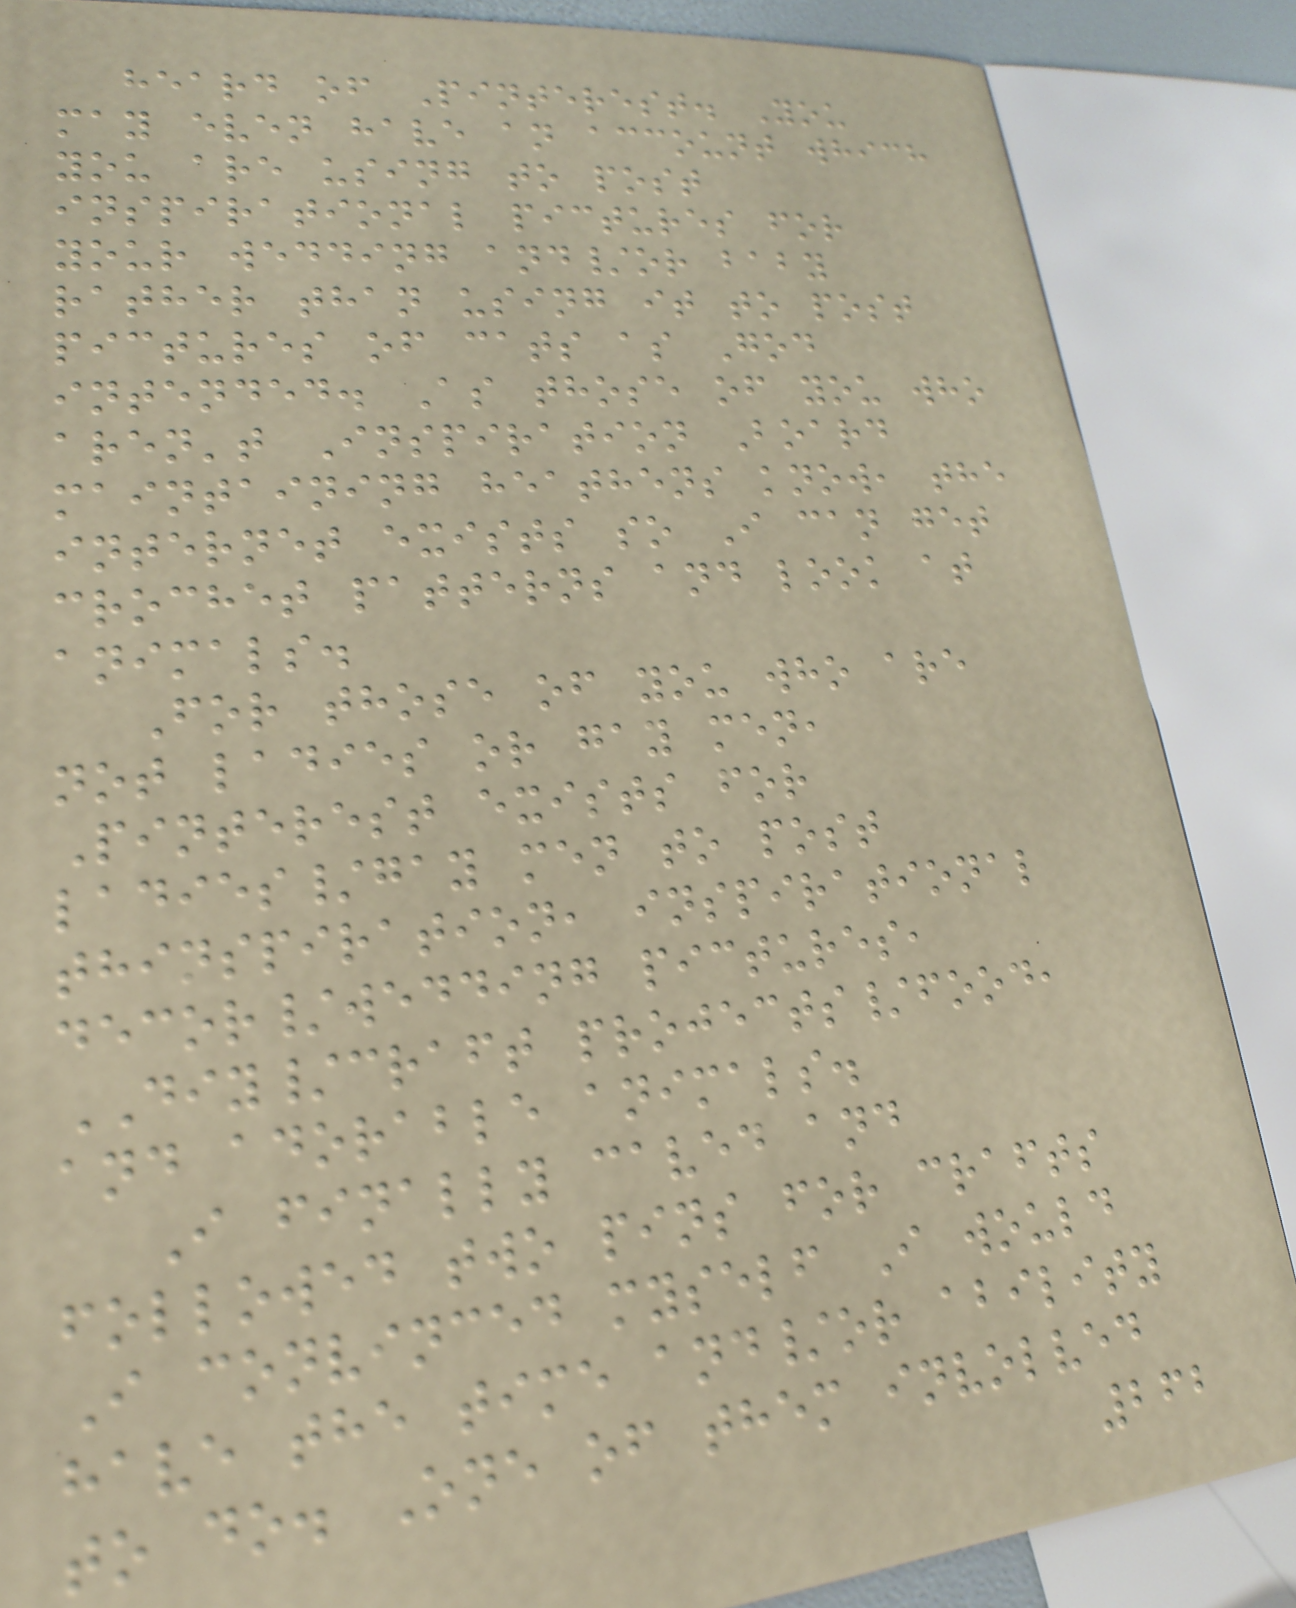heard of Pinterest. You
may even have an account which
you are using to post
inspirational pictures for
your wedding and/or baby
rather than using it to post
pictures of cats as God
intended. As those of you who
aren't Inspiration Board
maintaining heathens know, the
internet exists so I can get
crochet patterns and look at
animals.
For those of you who are
not ladies or gay men,
Pinterest exists for
ladies/gay men to post
thinspiration, inspirational
decor/wedding pictures,
DIY/craft projects/food,
and adorable animals.
I finally caved and
followed two pins for crafts
I convinced myself I would
have the time and/or ability
to do. One of them involved
262
